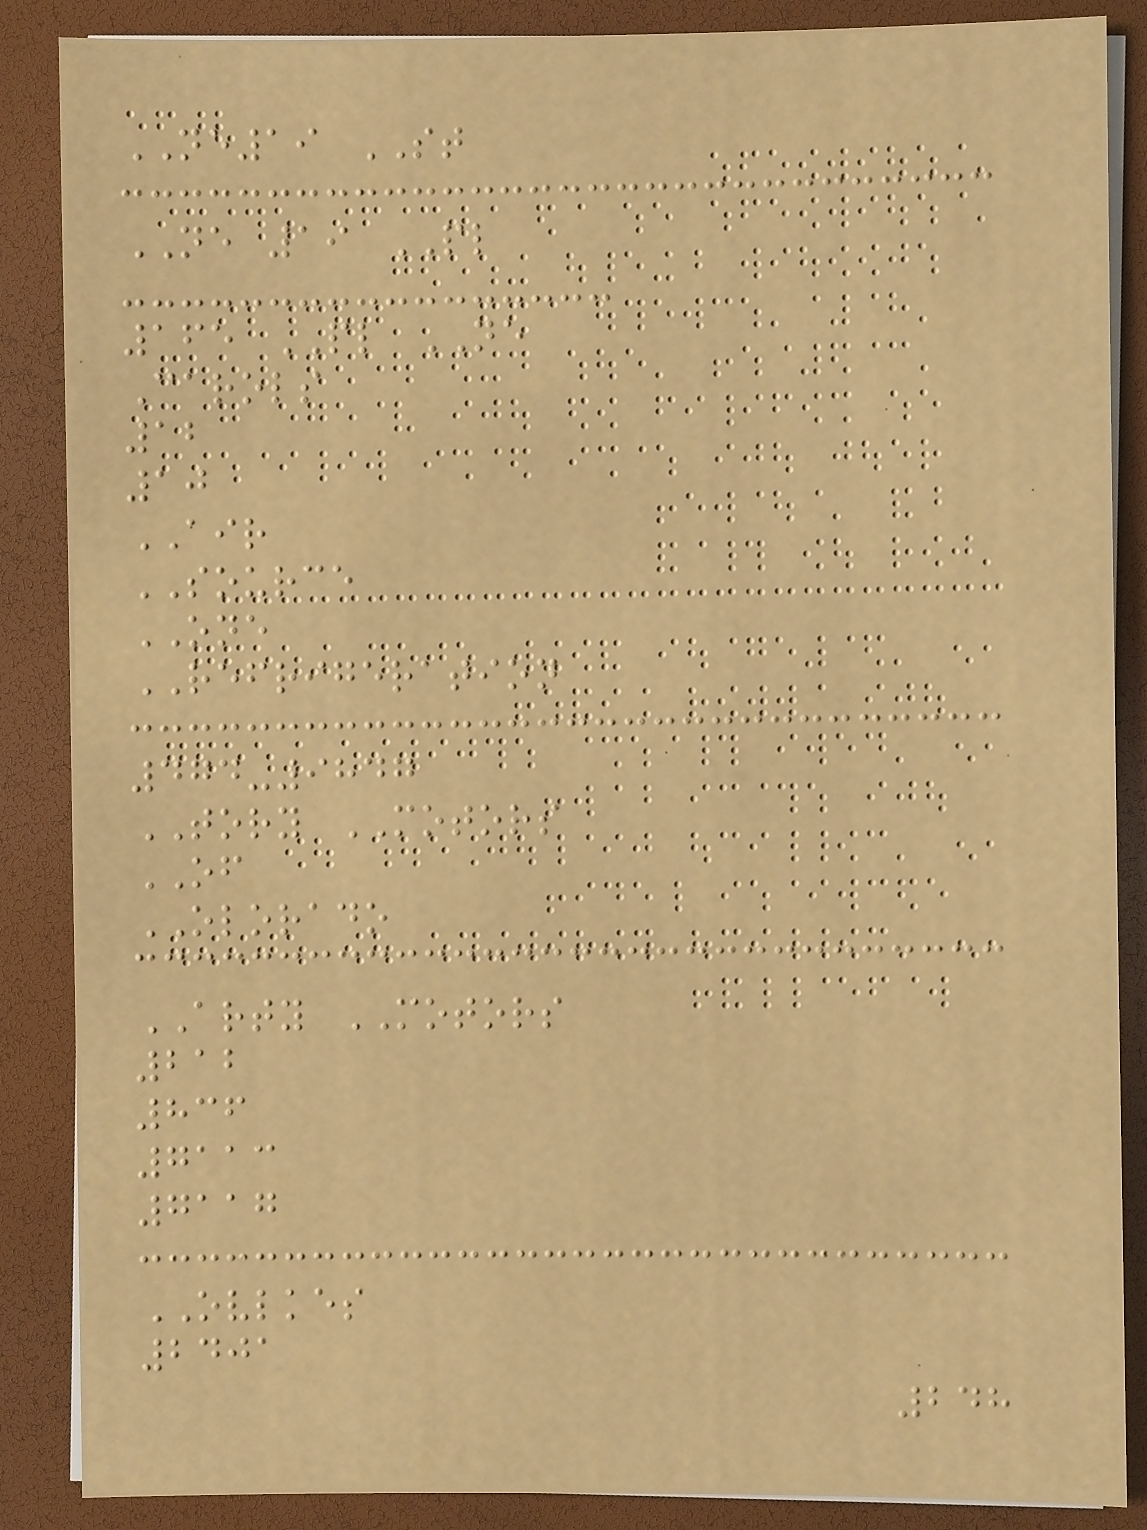NE19 ST
NE 19 PL
165 PL NE
Carols
12
10
AIR
SOURCE
ONE
REFRIGERATION
474-9847
TORY MOTORS
OF
OLORADO
ARTY MOTORS
212
836
7113
7117
OVLKES
2401
248
